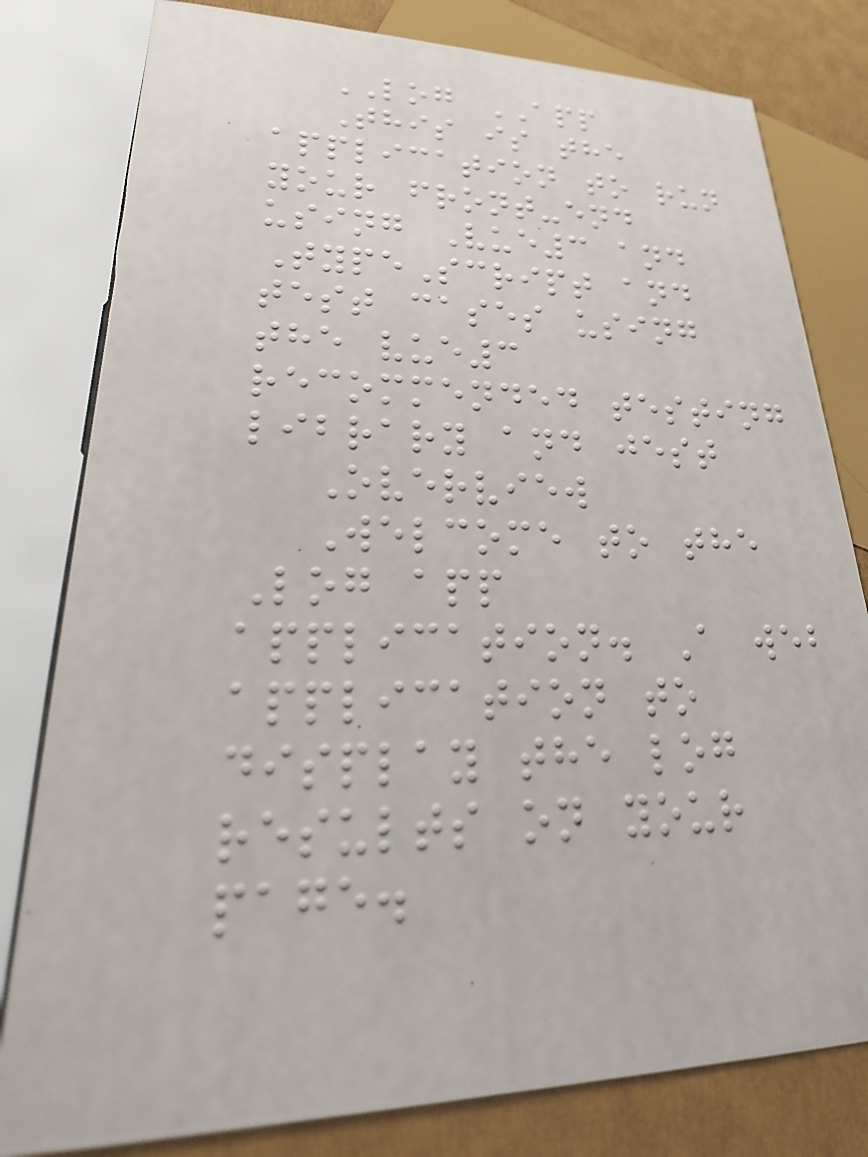LOG APP
This is the
application to run
your front-end
using Vue3 and
TypeScript and
test cases using
the vue3
recommended testing
library and jest
Overview
Welcome to the
Log app
application. A web
application to
display the log
results on your
page.
